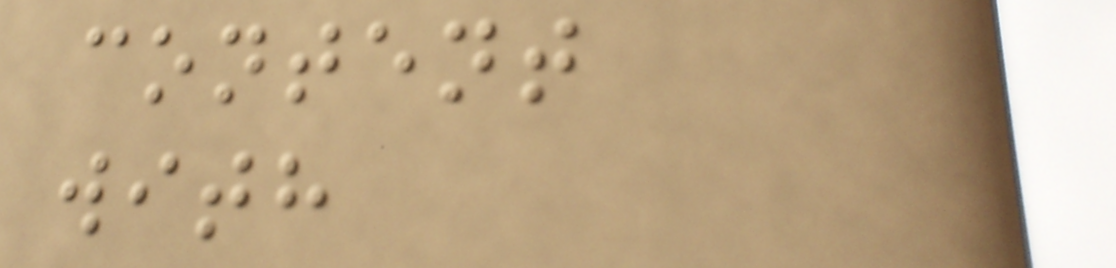content
with
